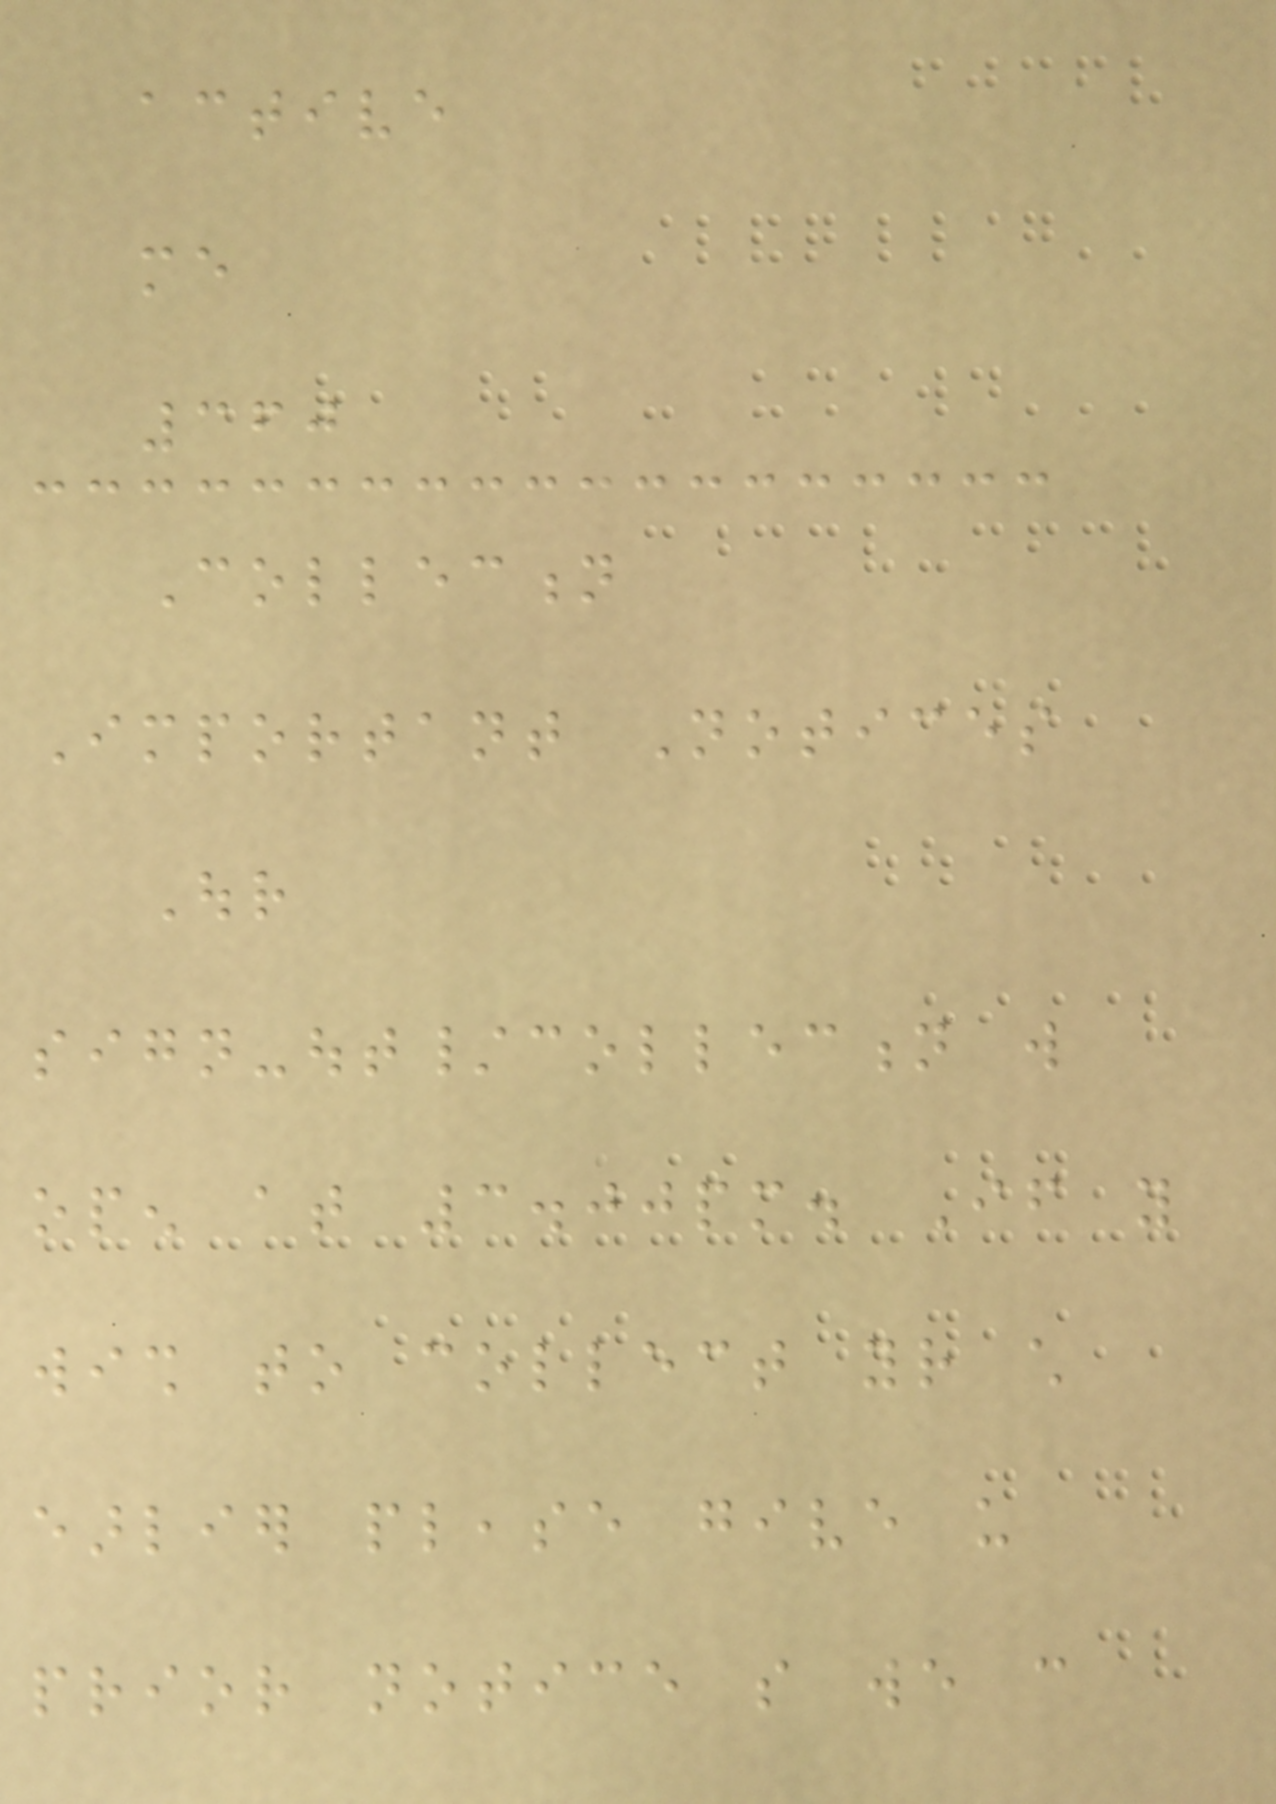active
me
360
Collection
Important Notices
Our
sign-out/collection will
open at 3.00pm. If you
wish to collect your child
earlier please give us
prior notice so we can
